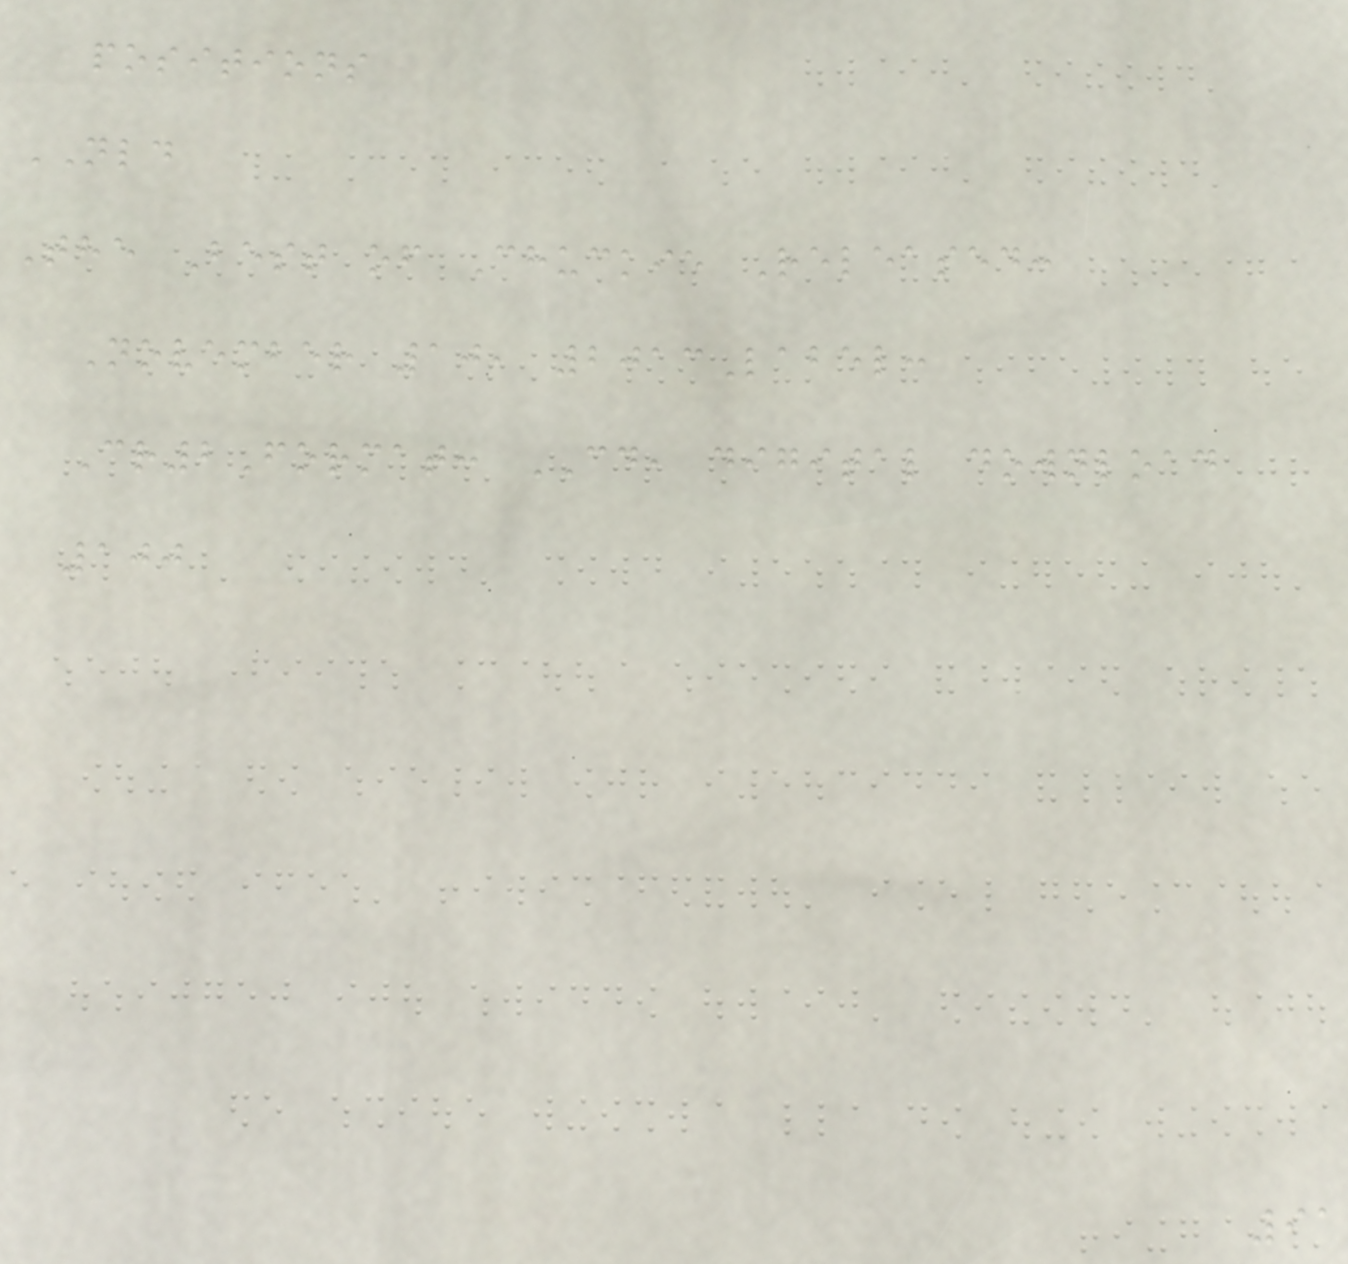positions
NLD
The Best of Chuckie Released:
November 10, 2013Label:
Cr2Format: CD, digital download
100
91
